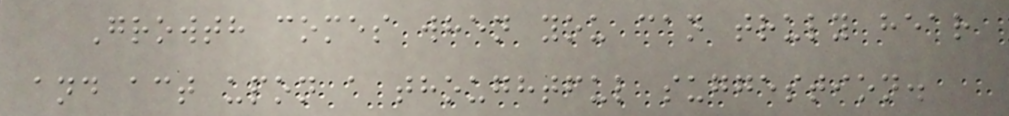Growth comes when you can truly hear
and act upon a thoughtful suggestion.
